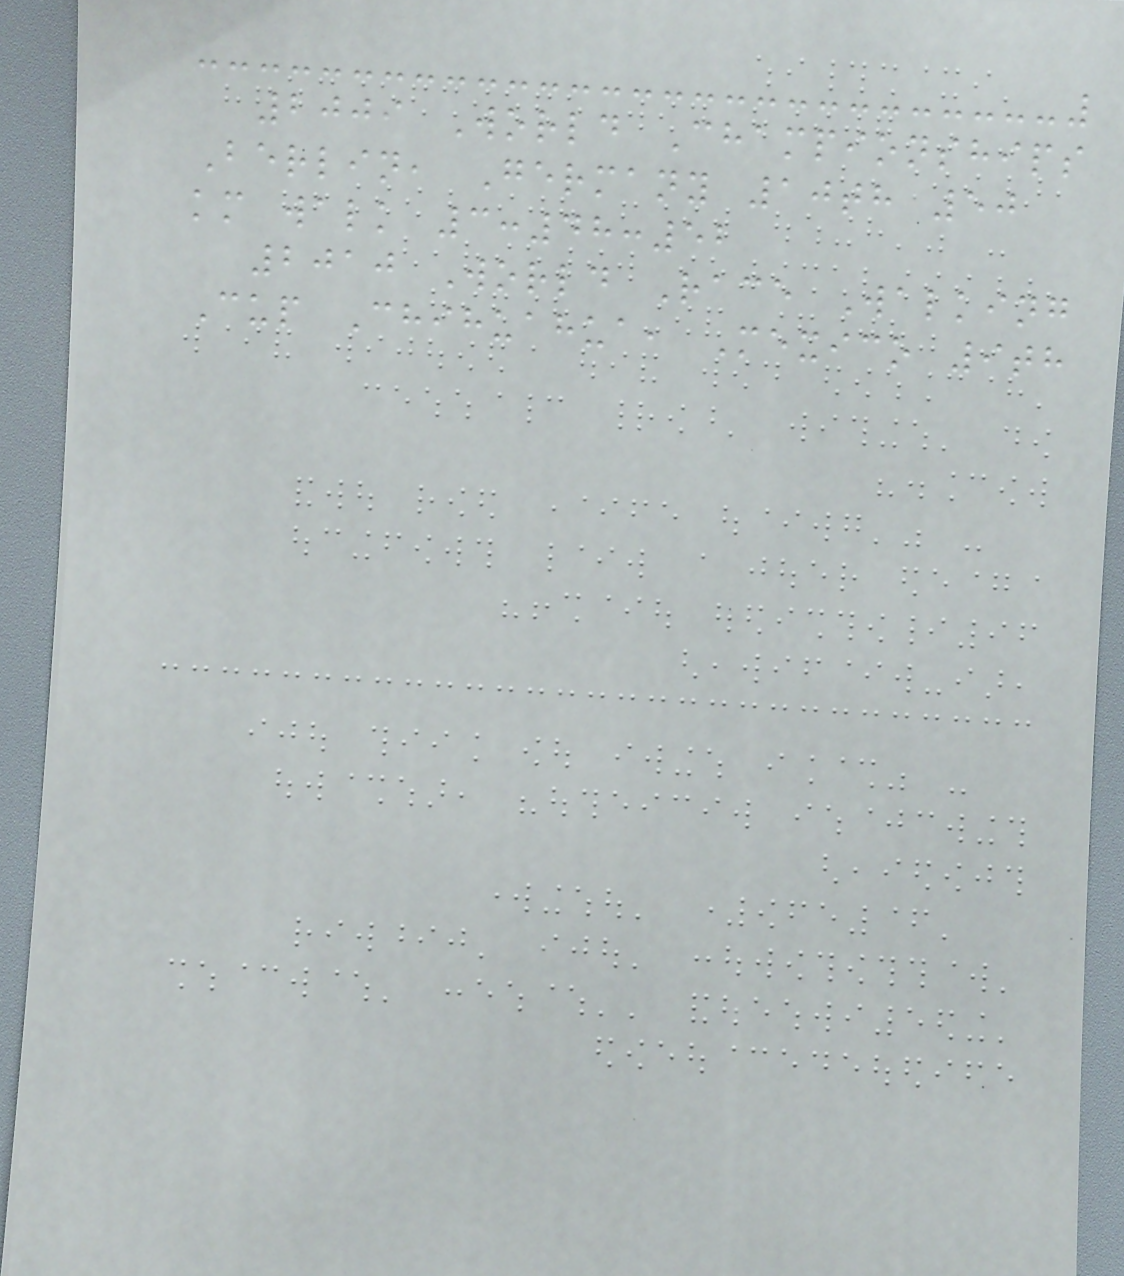2009 World Championships
Berlin, Germany 10th 50
km walk 3:48:52
2010 World Race Walking
Cup Chihuahua, Mexico 9th
